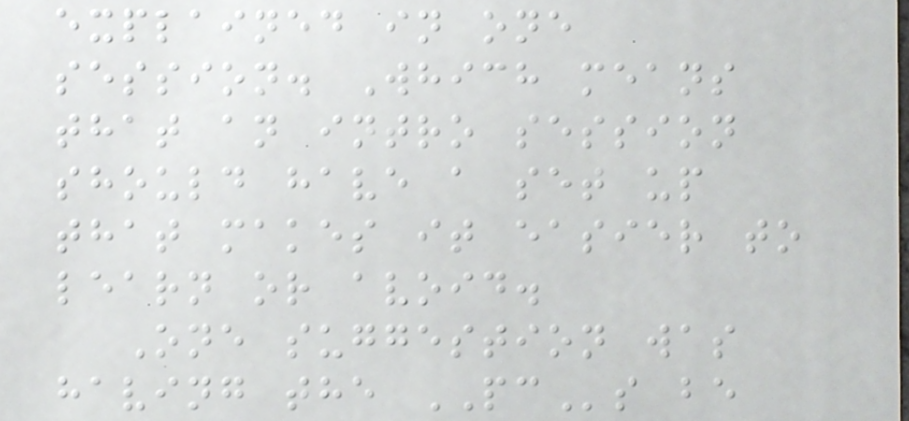explained in one
session. Which means
that an intro session
should have a set up
that makes it easier to
learn or avoid.
One suggestion was
having the PCs be
